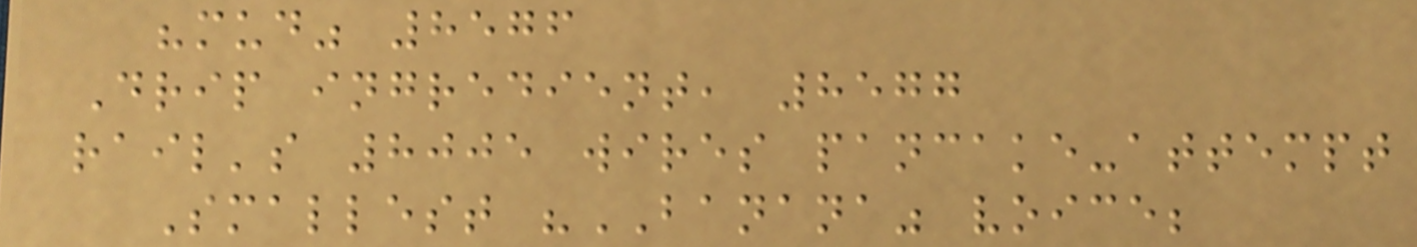"mud" 8576
Drip ingredient, 8577
rail's 8005 wires pancake-attempt
Smallest "BANANA" voice;
